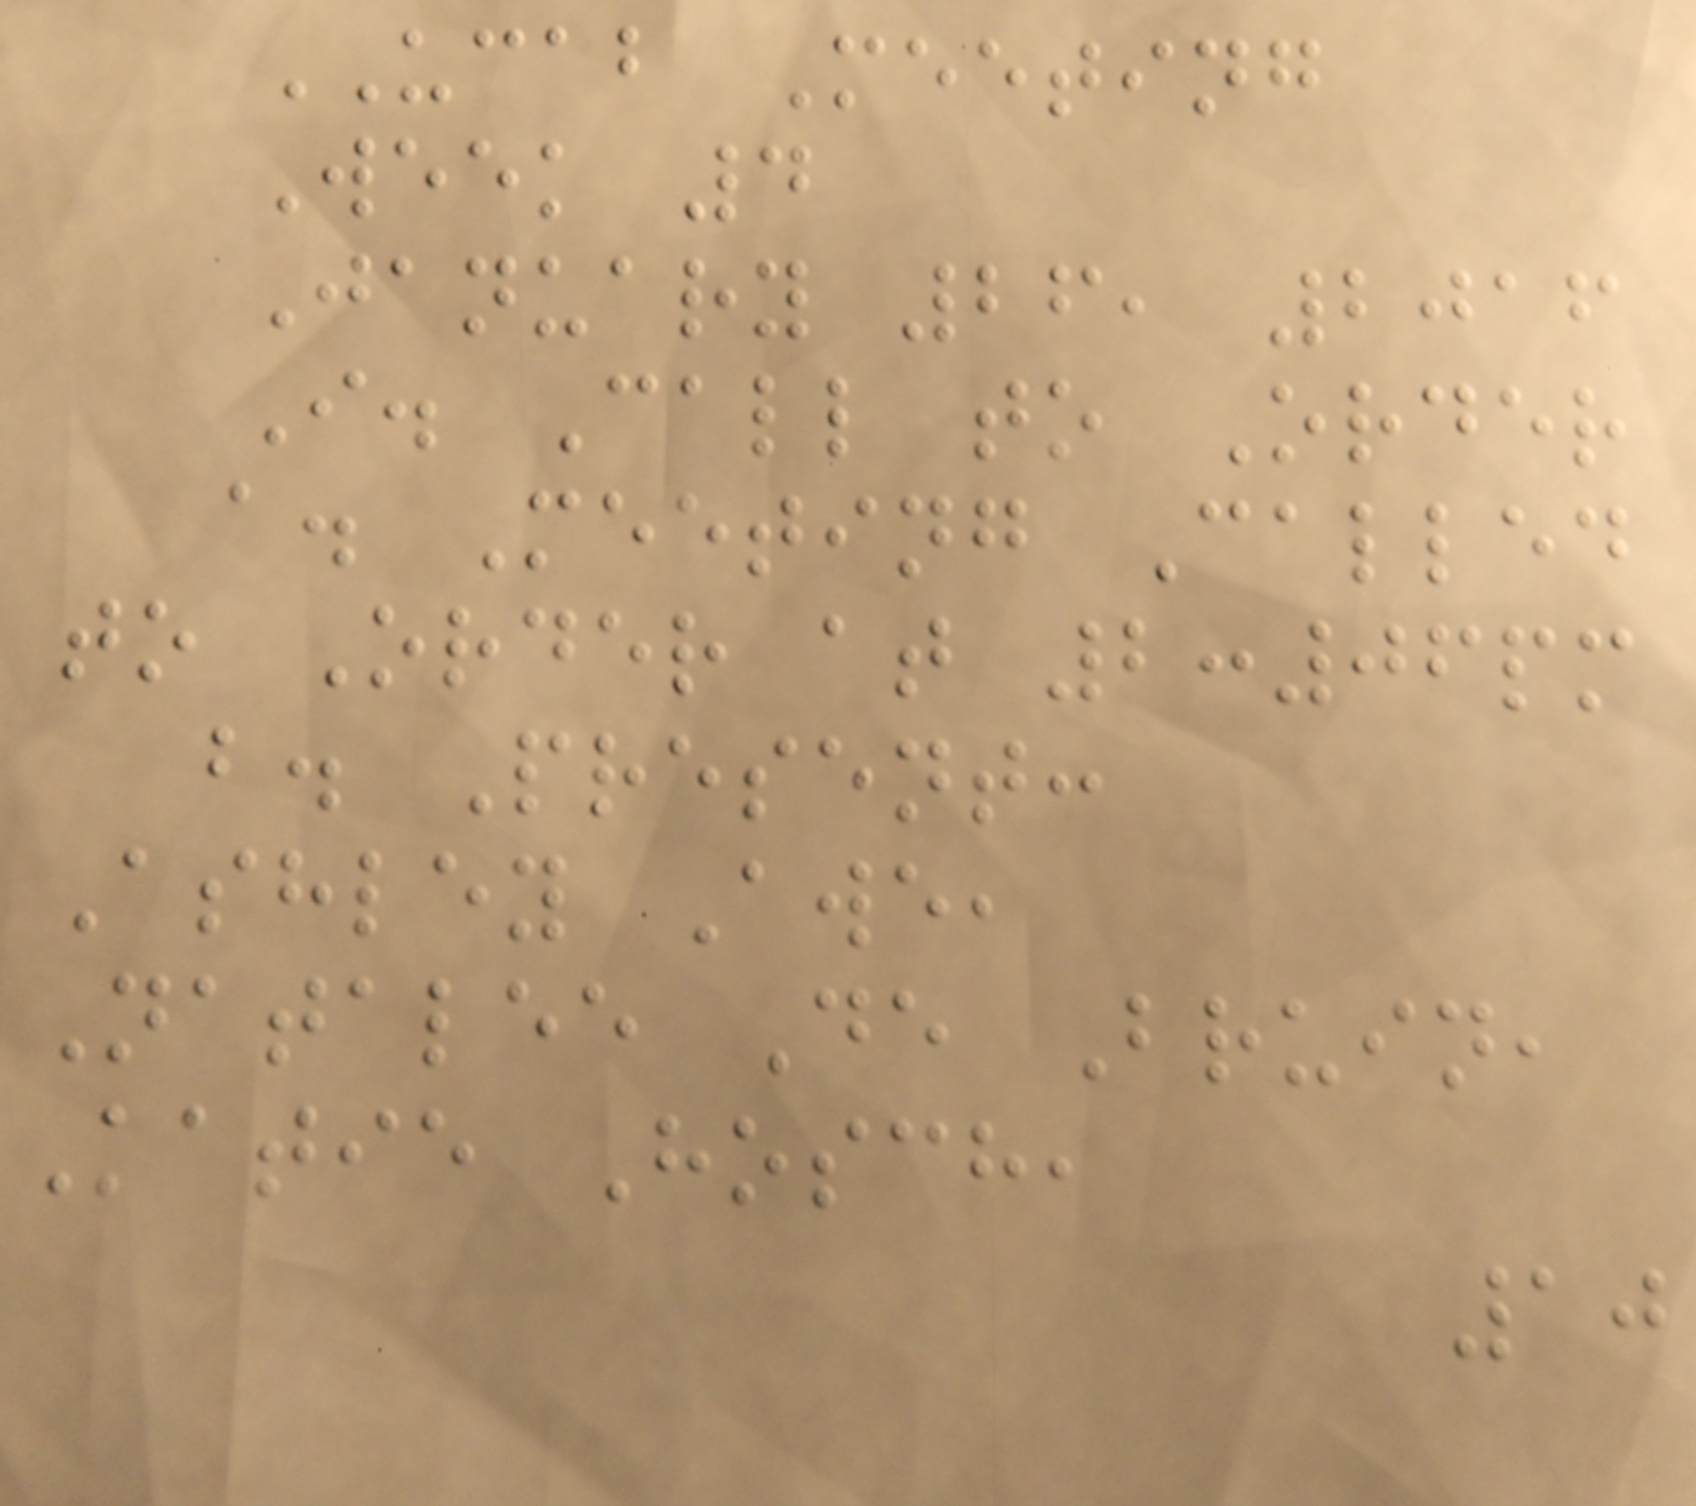UCAB Meeting
Week 4
January 26, 2016
I. Call to Order
a. Meeting Called
to Order at 2:06pm
b. Present:
Ashley Awe,
Natalee De Bruin,
Katie Hosch,
10
